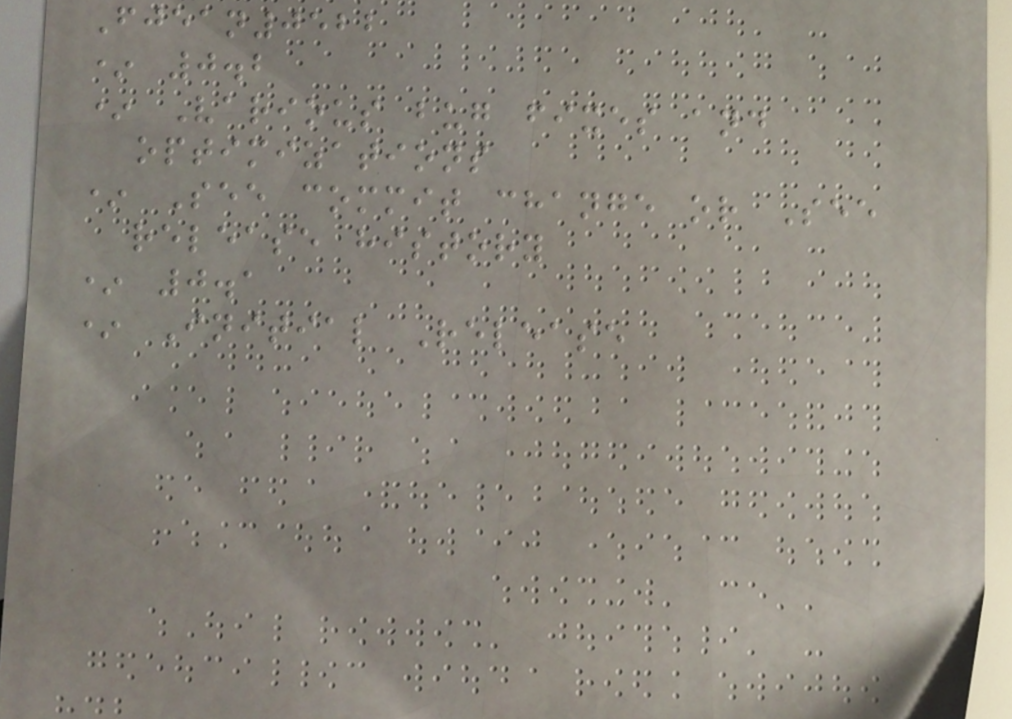Fjean0522
* 0.2
* Various bug fixes and
optimizations
* See commit change or See
release history
* 0.1
* Initial Release
